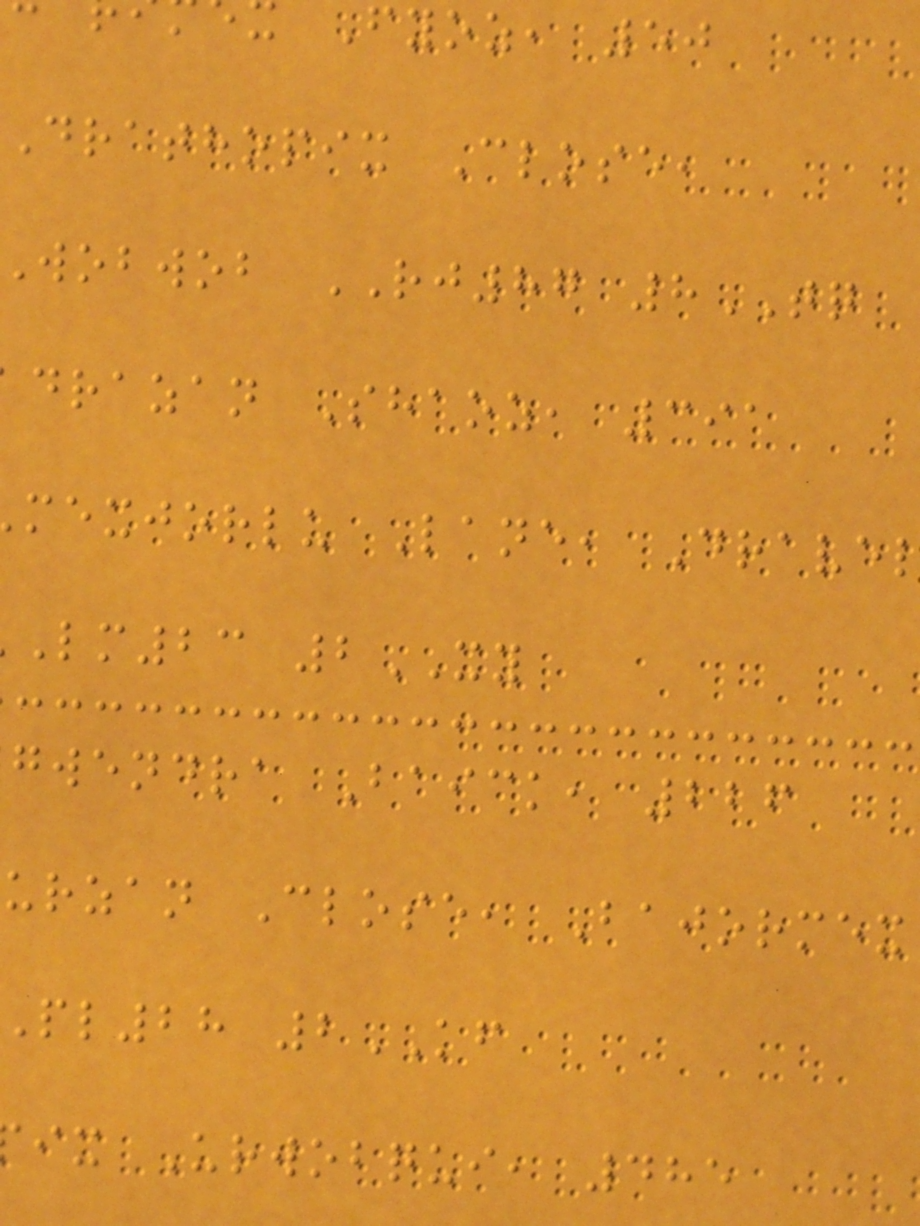Fyoz, 50
Drathopix Close,
wobwob RJ87 8TQ
drazan Shaoz, 391
mexjorlu Lane, Drave
lm23 2XY
gwendra Baick, 226
urzan Close, Bajormex
pl28 2KF
ix Urwobqui, 485
